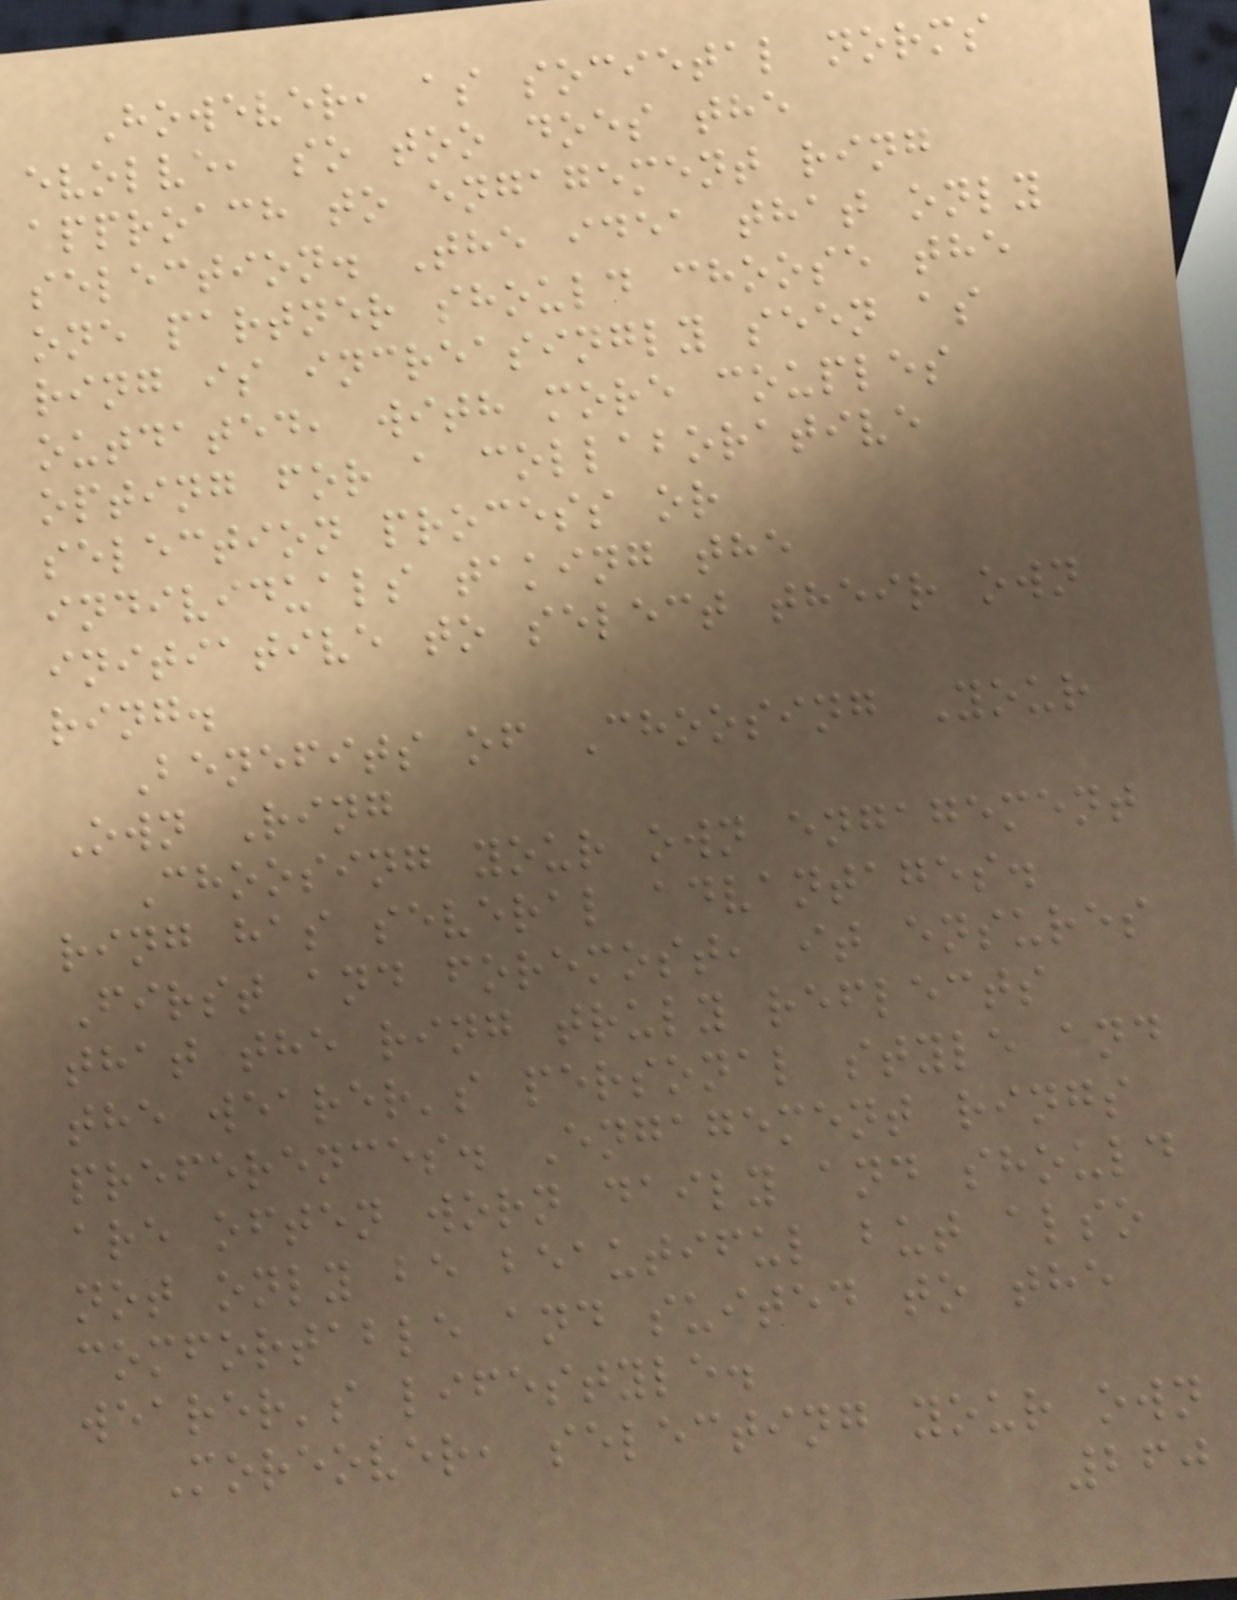However, as societal norms
evolve, so too does the
approach to engagement ring
selection. The idea that only
one partner should choose the
ring is increasingly seen as
outdated, with more couples
opting for a collaborative
selection process or
individuals taking the
initiative to select their own
ring.
Benefits of Choosing Your
Own Ring
Choosing your own engagement
ring has several advantages.
First and foremost, it ensures
that the ring truly reflects
the wearer's personal style and
preferences. Engagement rings
are often worn daily and should
not only be beautiful but also
comfortable and suited to the
wearer's lifestyle.
Moreover, selecting your own
260
